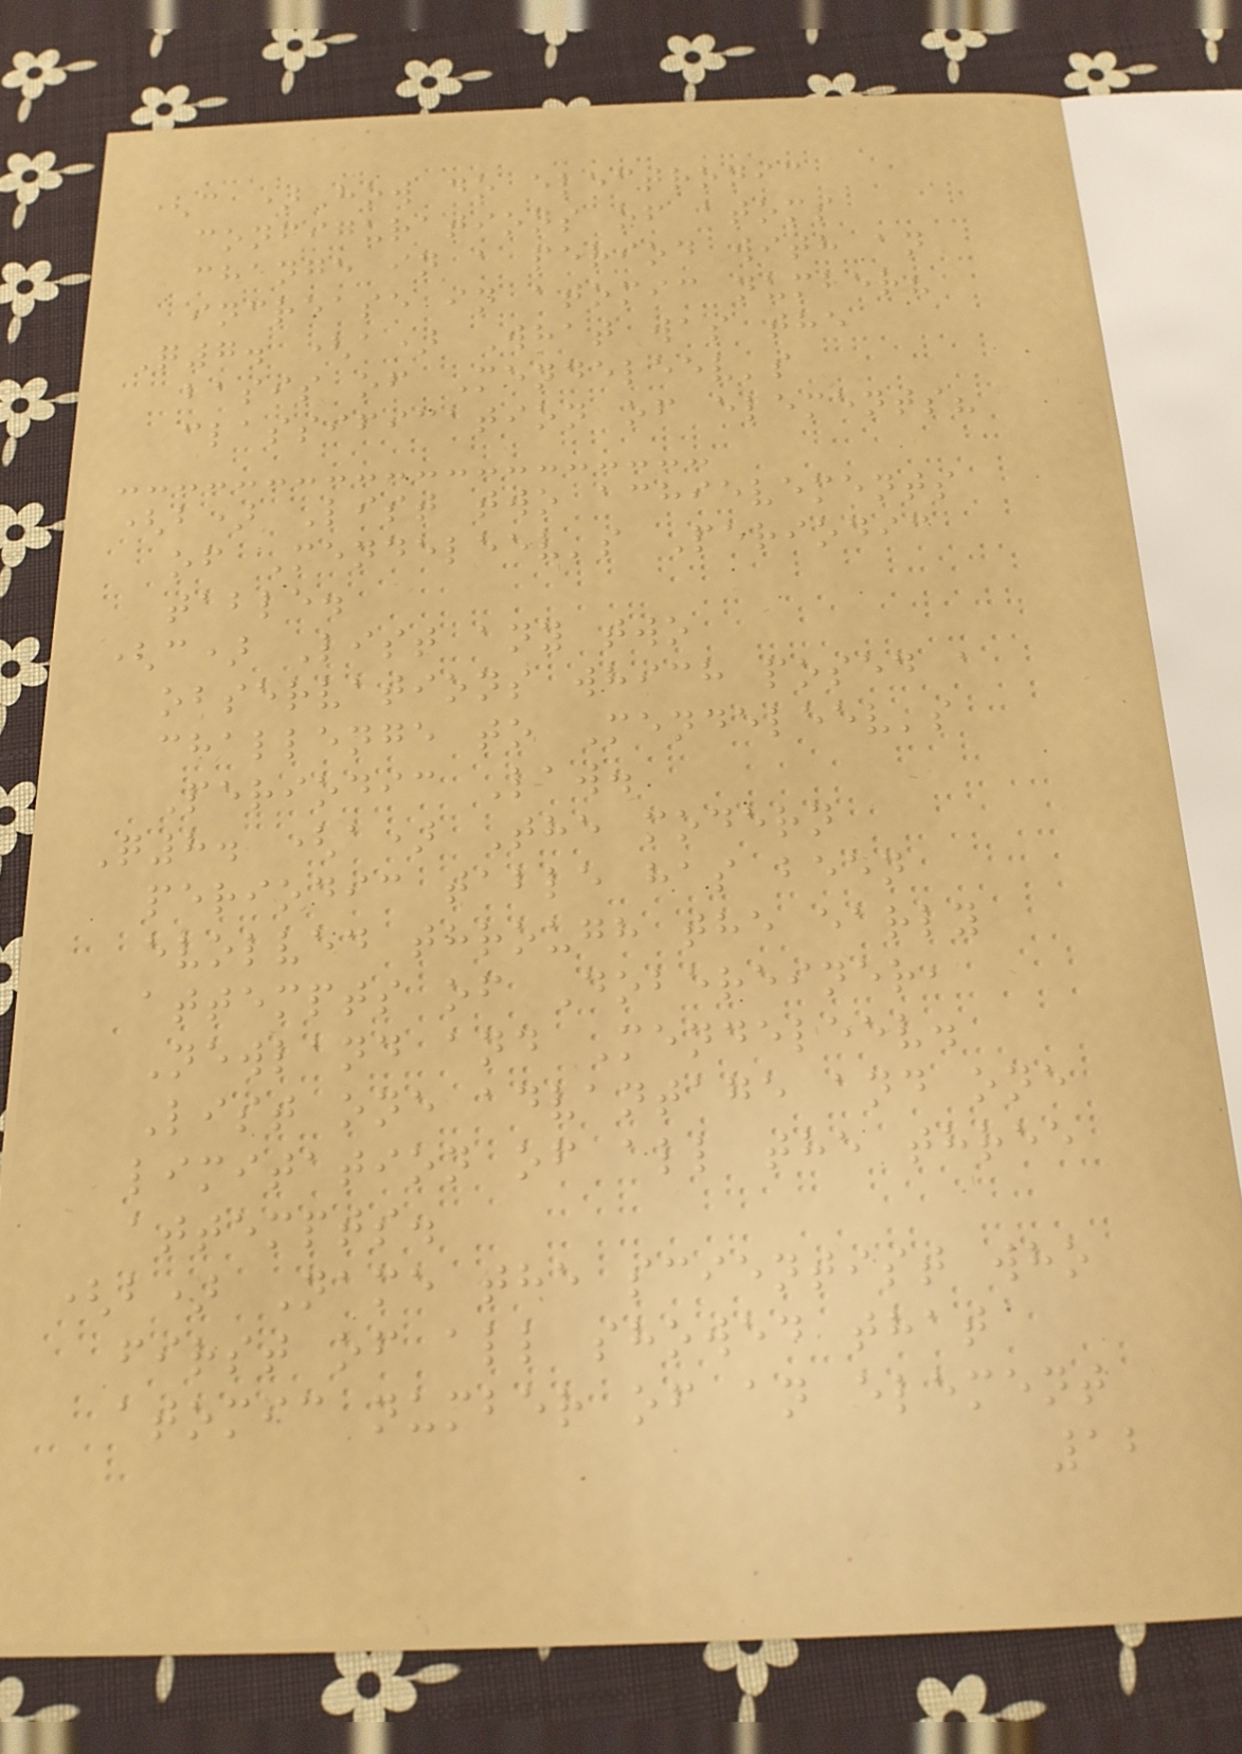(c )How do electronic
configurations of atoms
change in a period with an
increase in atomic number?
Q7. (a) What was the
basis of Mendeleev's
classification of elements?
(b) List two achievements
of Mendeleev's Periodic
table.
(c) List any two
observations which posed a
challenge to Mendeleev's
Periodic Law.
Q8. (a) The modern
periodic table has been
evolved through the early
attempts of Dobereiner,
Newland and Mendeleev.
List one advantage and one
limitation of all the three
attempts.
(b) Name the scientist who
first of all showed that
atomic number of an element
12
